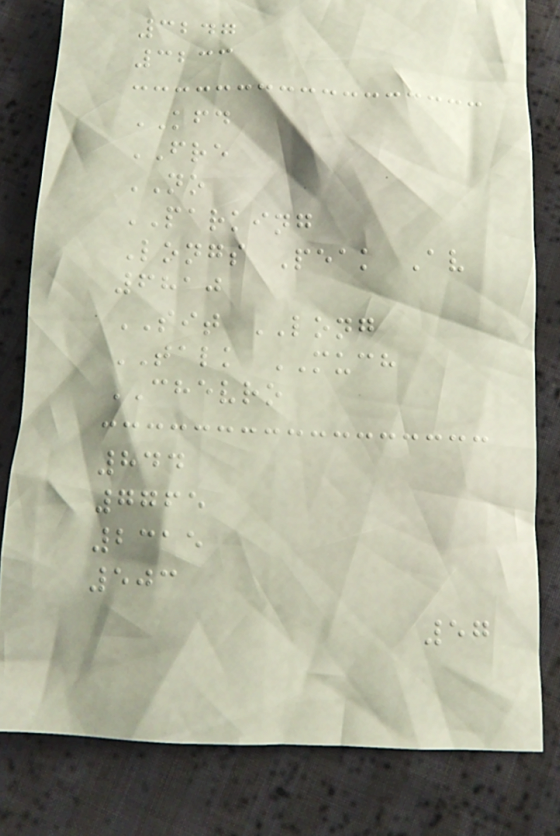3247
3233
KFD
FRE
NO
PARKING
Longs Peak Av
6810
SIT LONG
TALK MUCH
CHEVRO
844
7765
2315
503
57
